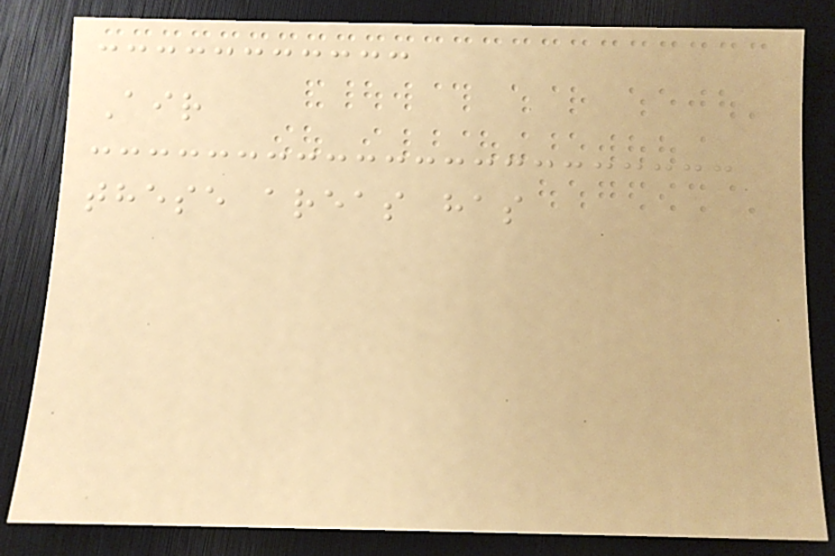Air
these areas has
